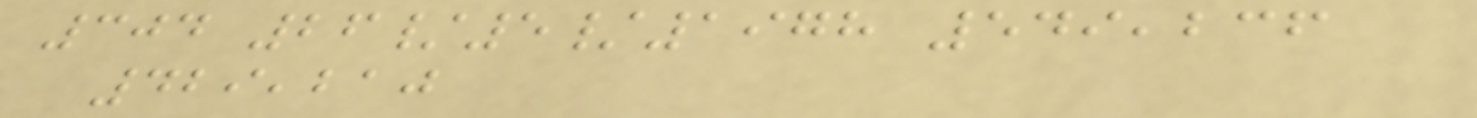304 26/5/1978 549,236
429,210
